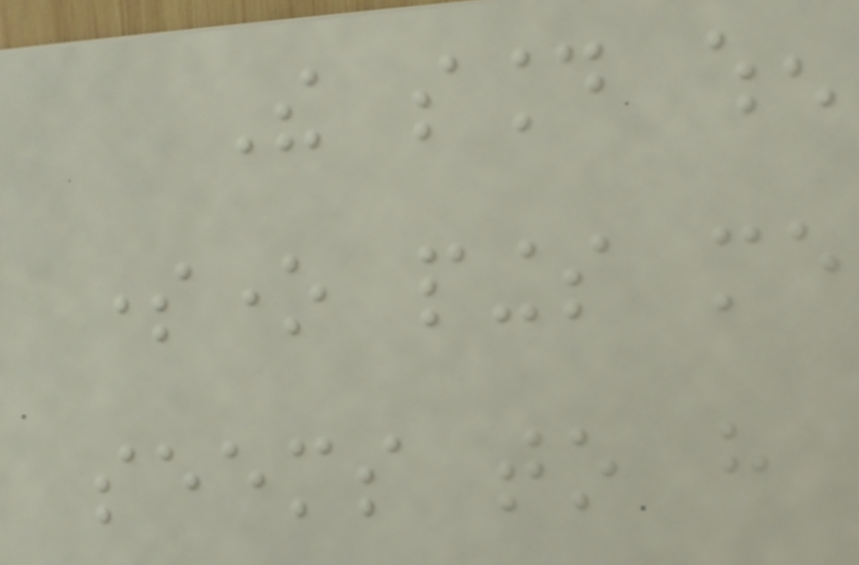The sound when
someone pings me
seems to have
